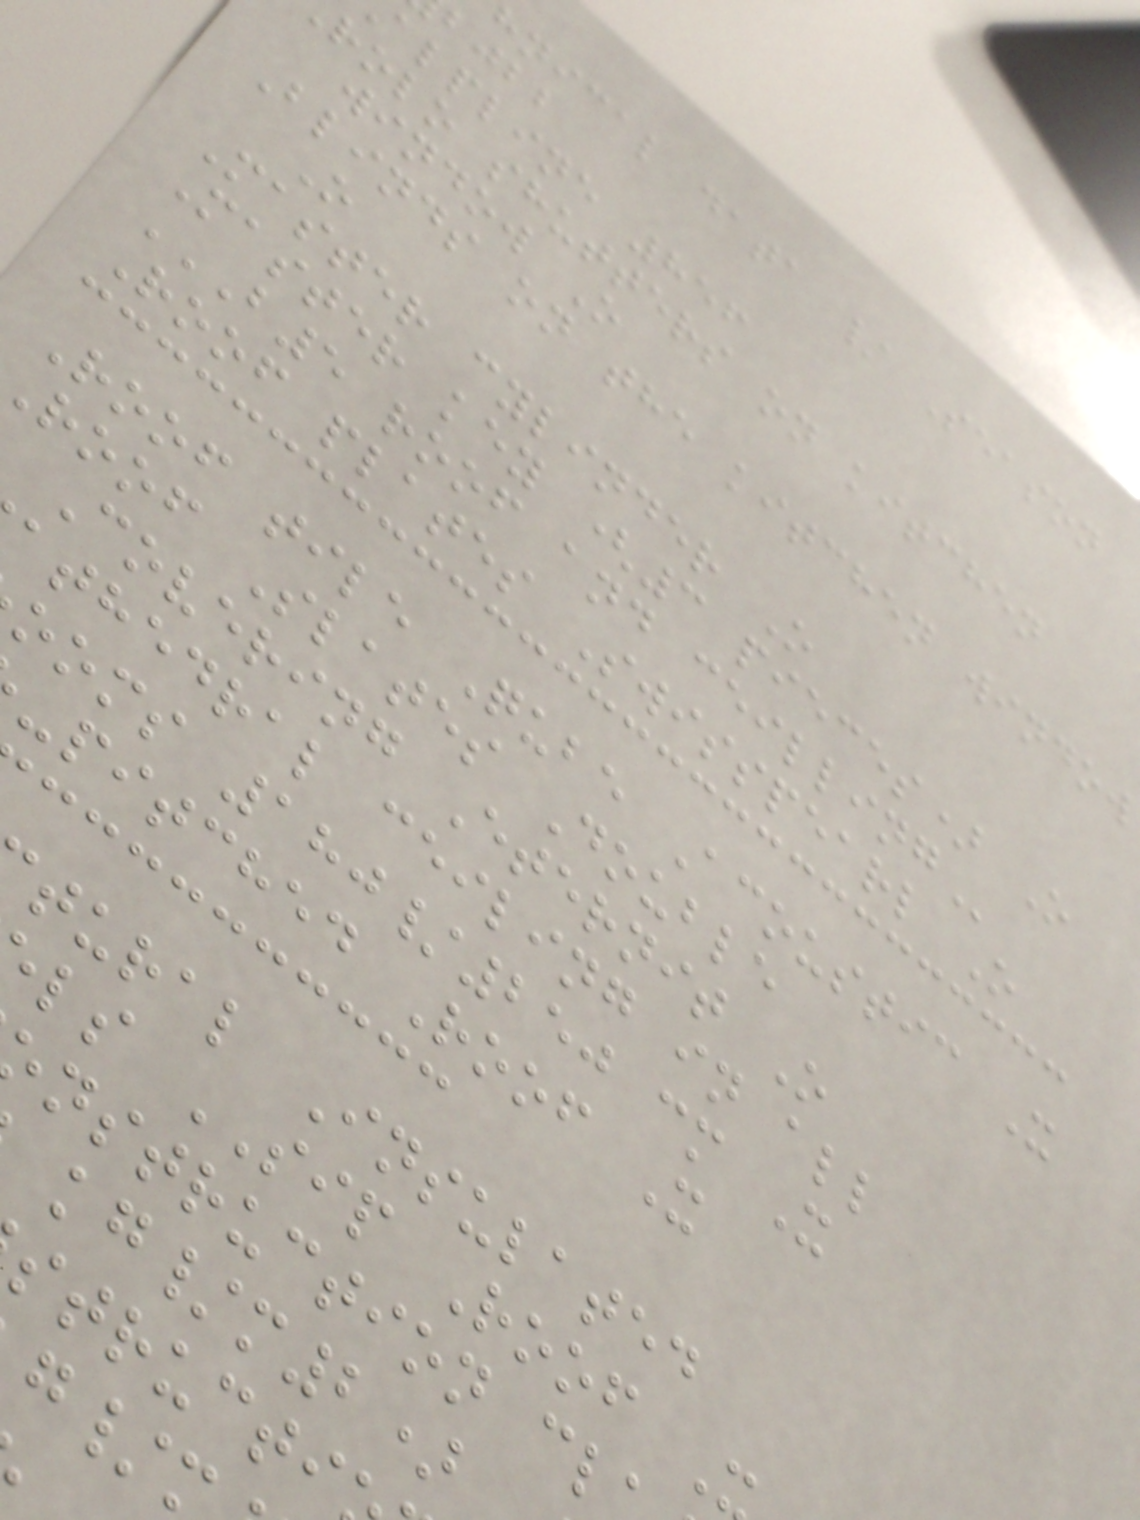hnical data / Season
bjbb
alpline 856
rolo shutters on kitchen
window O
Blinds on the kitchen window
O
Master cylinder O
Master key (3 pieces) O
B5 ROOF AND CEILLING
Roof plates Swisspearl O
Roof tile Qube Acoustic X
roof Slates Double
Covering Eternit O
athedral ceiling in all
ooms 180/250 cm X
-pitched Roof X
tural Insulated
ls SIP Roof
nstruction cl
kg/m2)
